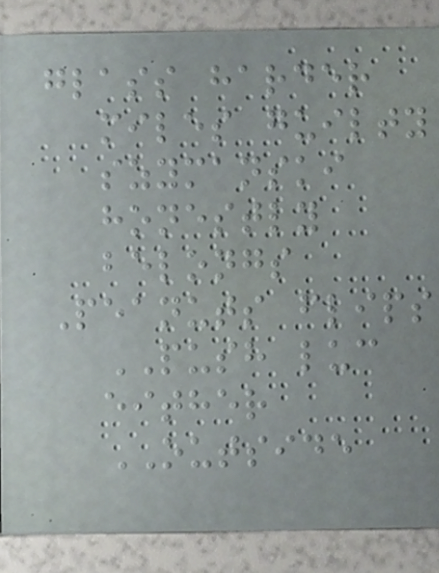glass harder
miles guilty
szymanski
honestly
belongs
Peanuts flips
PUSH luc
either
OUTSIDE
